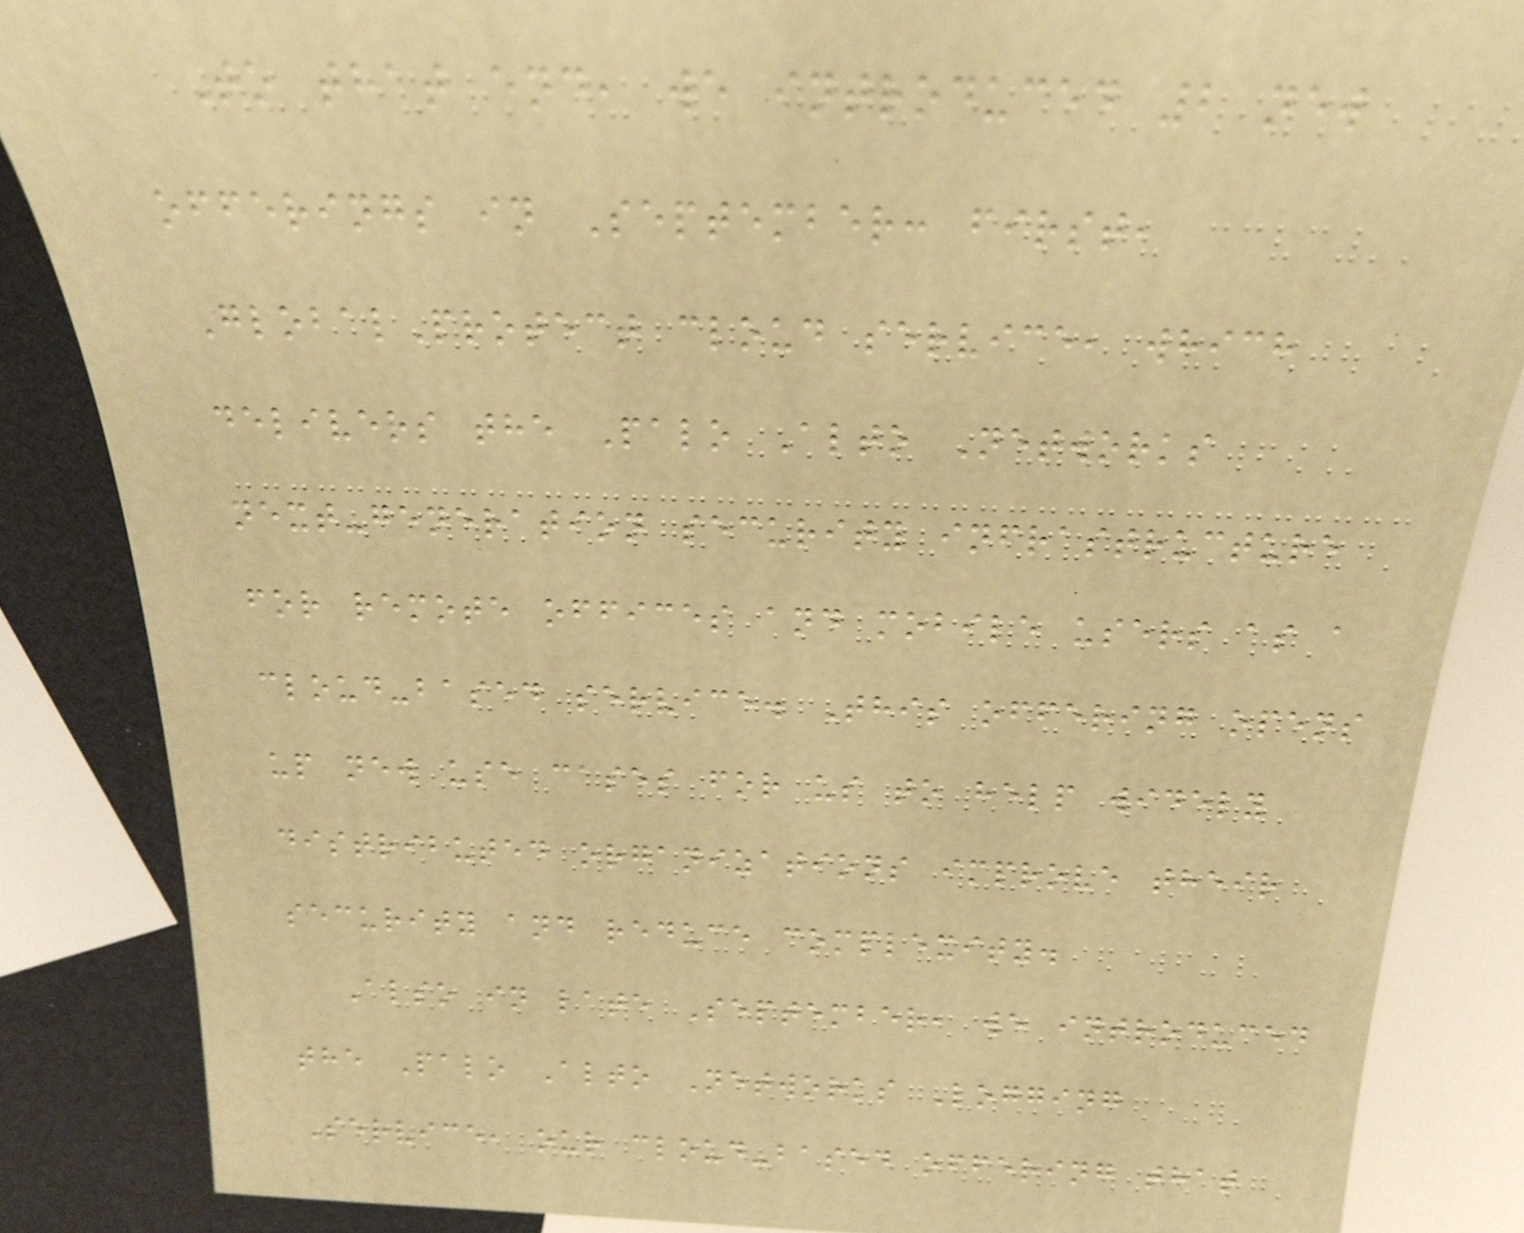To that end, we introduced 2 new
offerings in September: first,
GlobalProtect cloud service, which
delivers the Palo Alto Networks
next-generation security infrastructure
for remote offices and mobile users as a
cloud-based service. This offering opens
up new use cases for us to help widely
distributed organizations improve their
security and reduce complexity.
Also in late September, we introduced
the Palo Alto Networks Logging
Service, our cloud-based offering that
